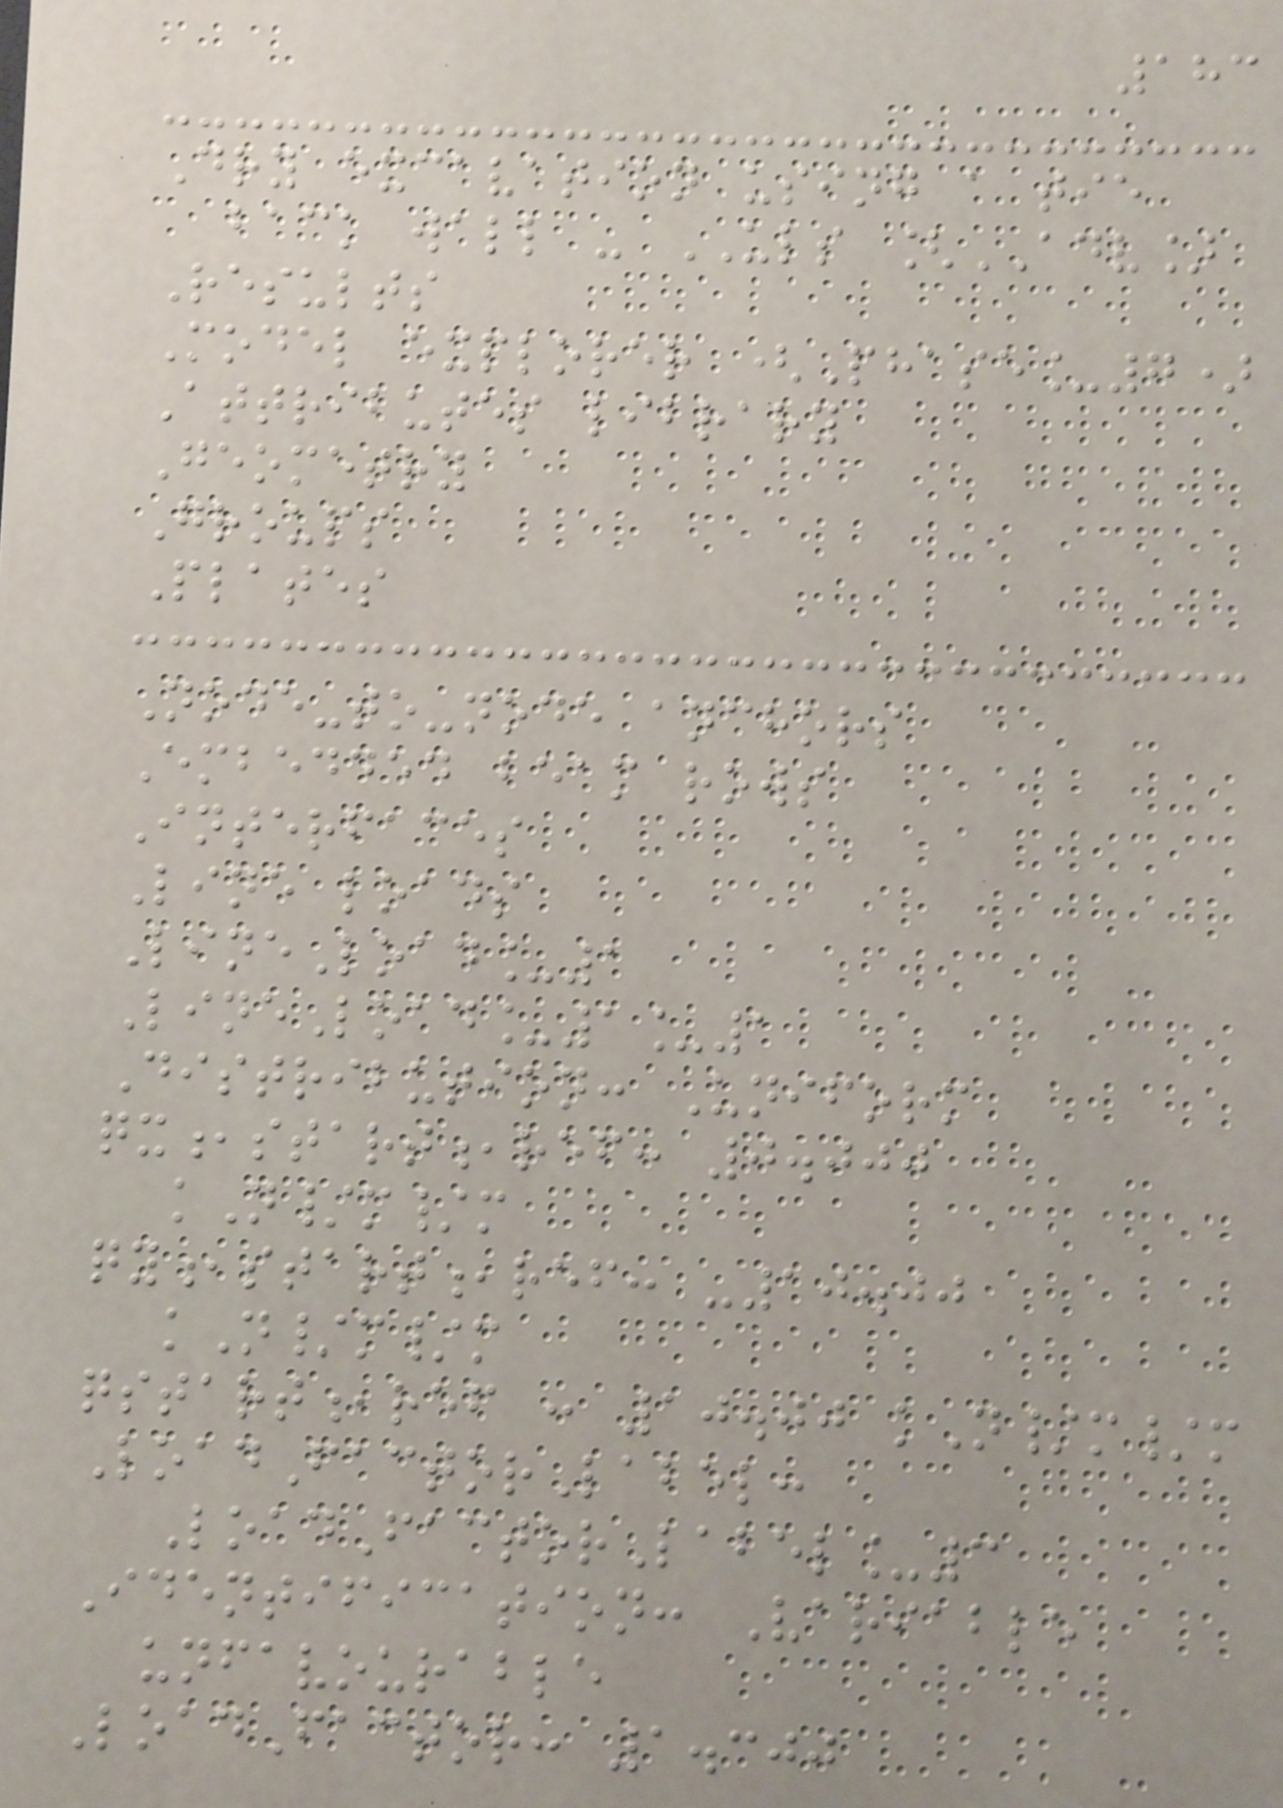183
Dry excavation using a tie
back wall - ULS [ADV]
Results
Model explorer (Phase_7)
Attributes library
Geometry
Groups
Plates
Node-to-node anchors
Embedded beam rows
Interfaces
Line loads
LineLoad_1
LineLoad_1_1
Distribution: Uniform
qx,start,ref: 0.000
kN/m/m
qy,start,ref: -10.00
kN/m/m
qstart,ref : 10.00 kN/m/m
LoadFactorLabel:
LoadFactorLabel_3
Identification: Variable
unfavourable
LoadFactor: 1.300
